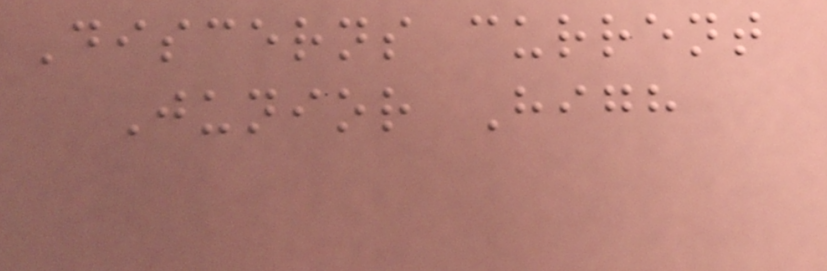Discerns current
Junior High
